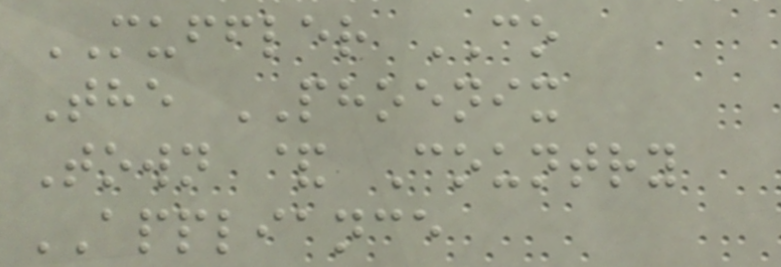MUFFLER CO
The PHOENIX
Town & Country
APPLIANCE
